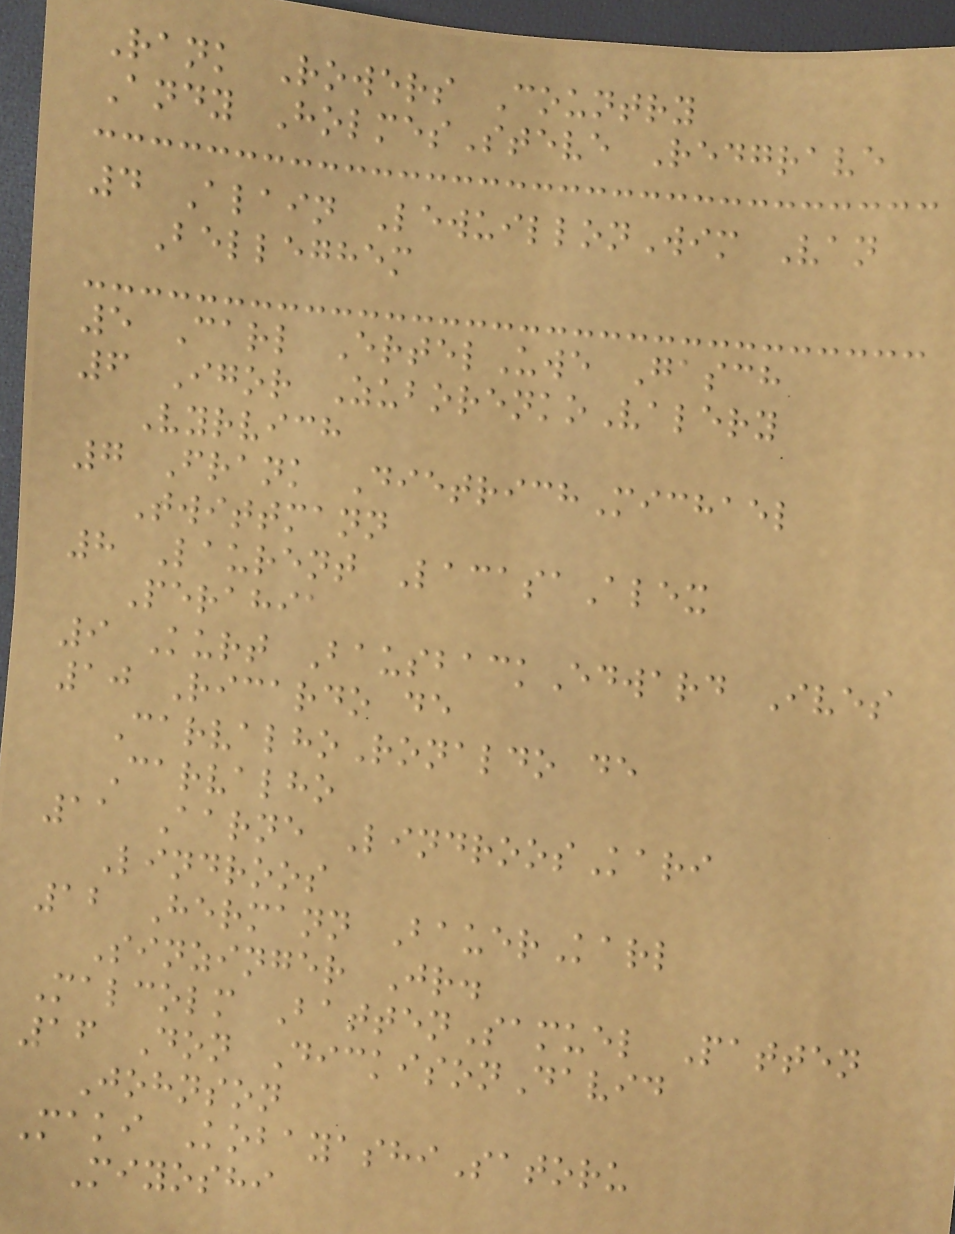Rank Rowers Country
Andy HolmesSteve Redgrave
4 Alain LewuillonWim Van
Belleghem
5 Carl ErtelUwe Gasch
6 Igor ZuborenkoValery
Vyrvich
7 Frank DietrichMichael
Twittmann
8 Laurent LacasaAlex
Perahia
9 Kurt BausbackEdward Ives
10 Ricardo de
CarvalhoRonaldo de
Carvalho
11 Aarne LindroosKari
Lindroos
12 Hermann BauerKarl
Sinzinger Jr.
Malcolm BattenSamuel Patten
16 Don DickisonDavid
Johnson
Maki KobayashiSatoru
Miyoshi
